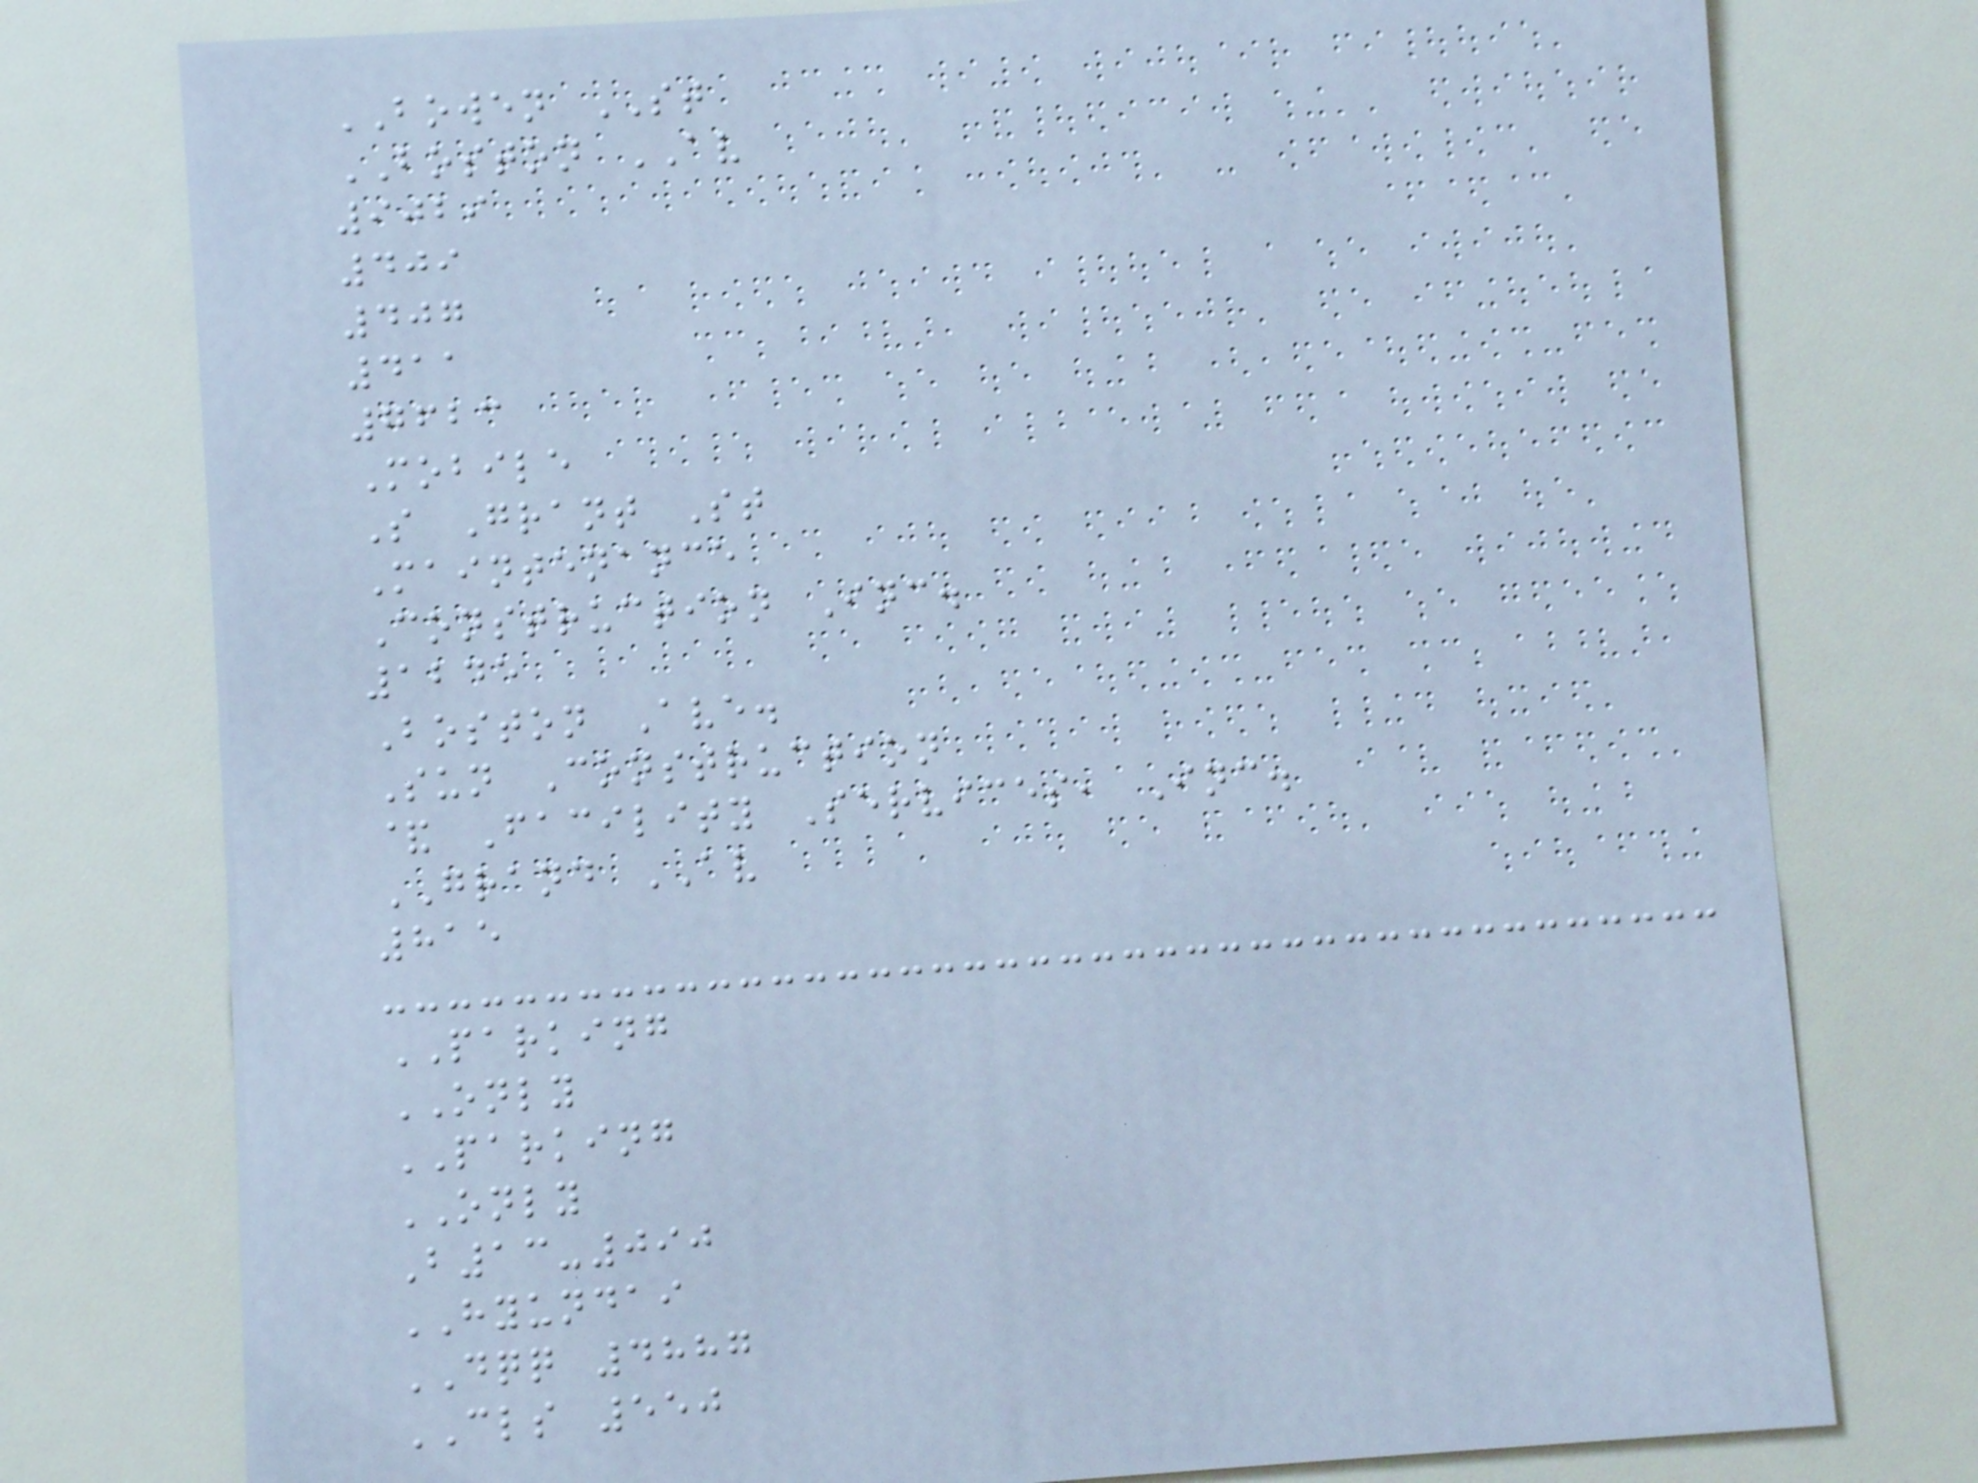BOWEN ST
BOSTON AV
9029
409
407
411
7623
Mobile
S Grant St
Maintenance
Construction Inc.
1245
Boston Ave.
Sun Construction
& Facility Services, Inc.
GRAND AV
815
PARKING
ONLY
PARKING
ONLY
B13-090
HYUNDAI
DQQ 4887
CLS 550
